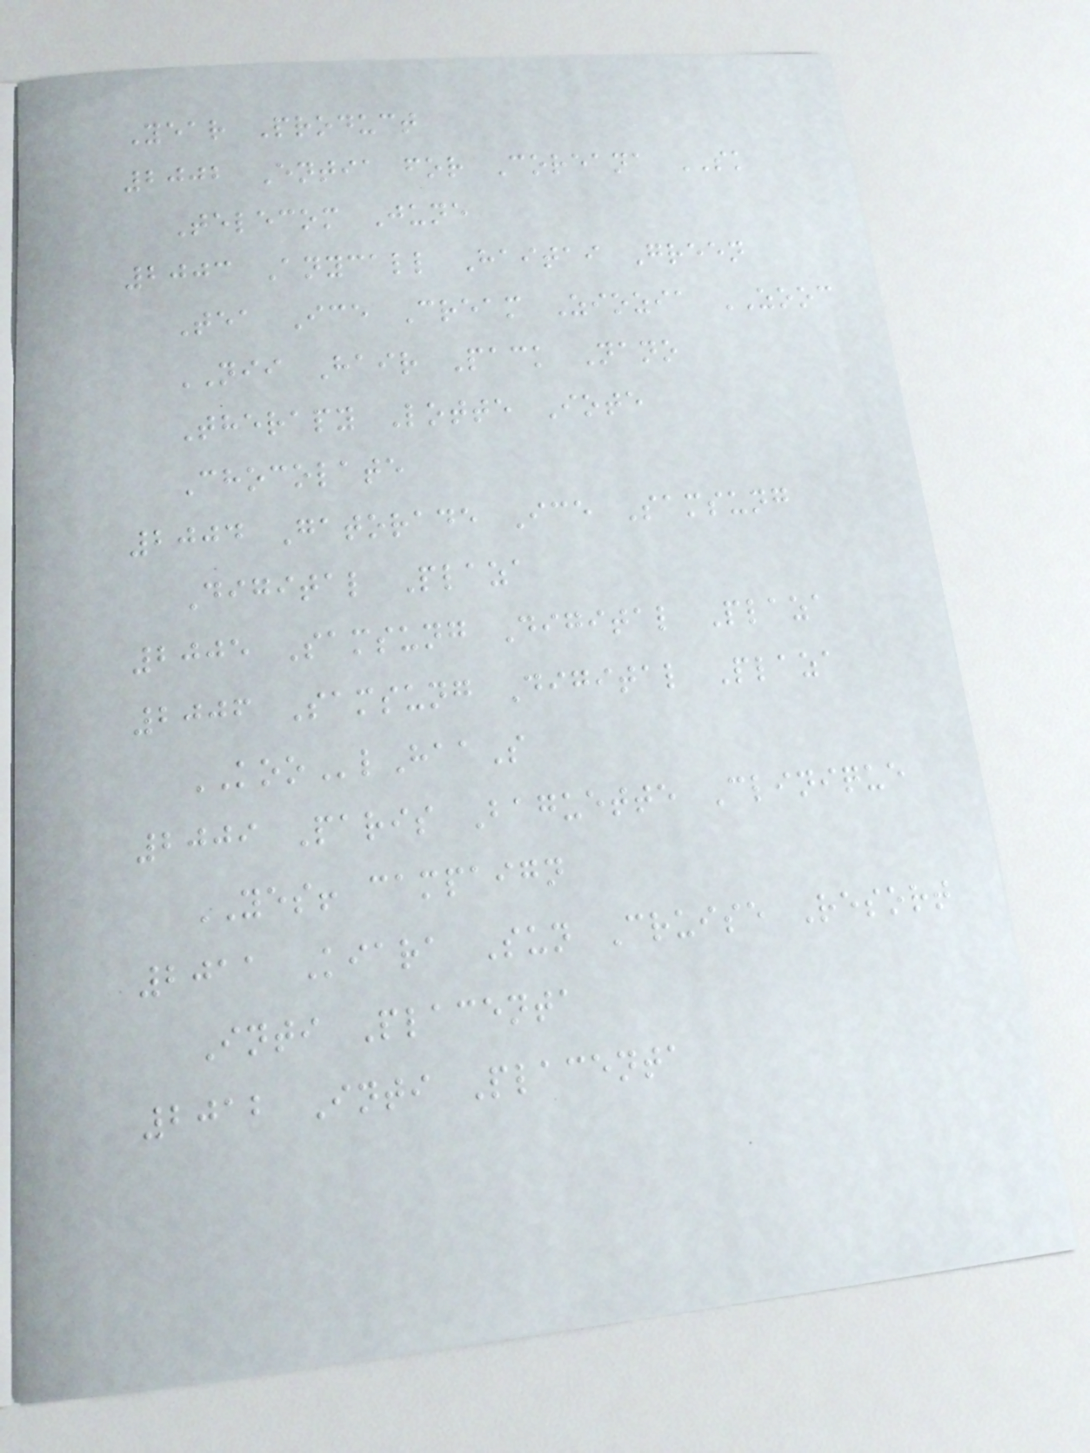Year Product
2002 Entia for Coreana SK
Telecom June
2003 Anycall Haitai Green
Tea Ice Cream Ziozia ZOOC
NII Hair Pack Nano
Therapy Lotte Iote
Chocolate
2004 Gatorade Ice Samsung
Digital Plaza
2005 Samsung Digital Plaza
2006 Samsung Digital Plaza
KOOlHaaS
2009 Paris Baguette Clinique
YES! campaign
2011 Kiara Sun Cruise Resort
Inti Placenta
2012 Inti Placenta
